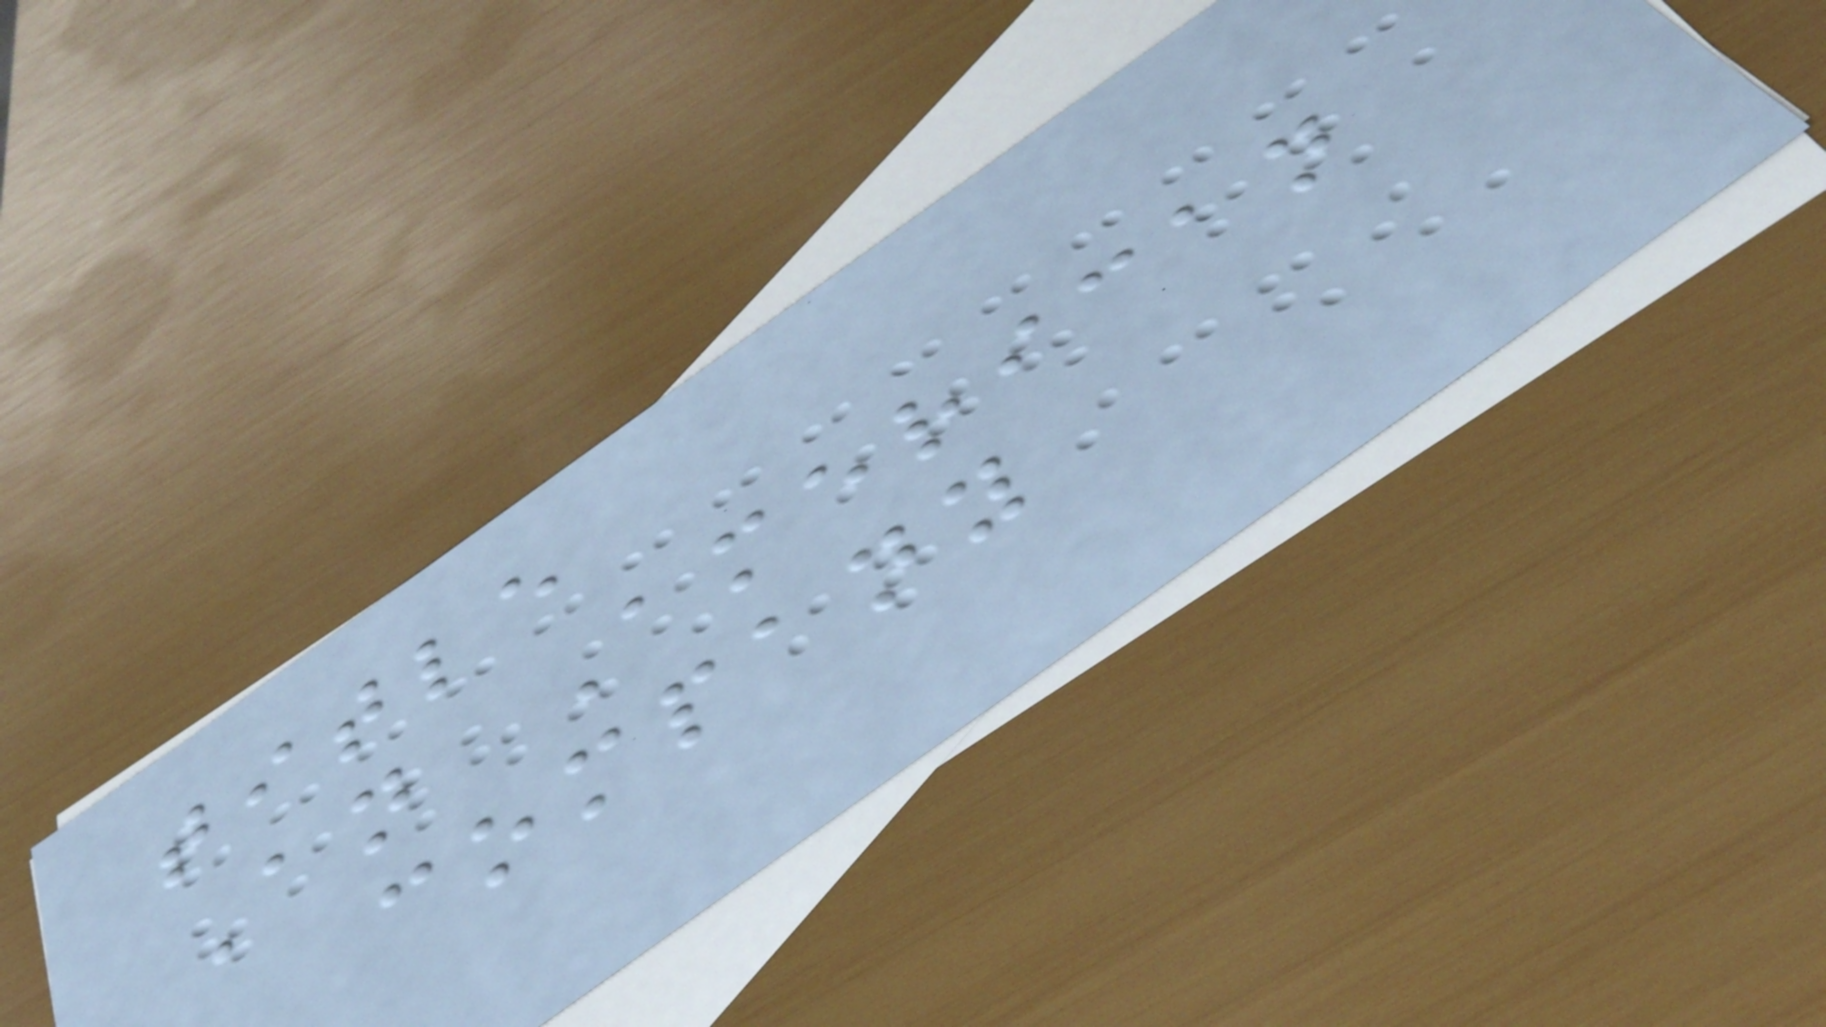title
An American
company
